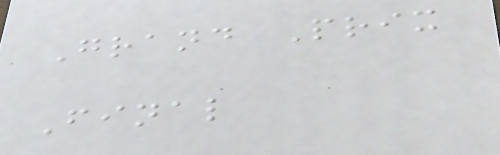Grand Prix
Final
